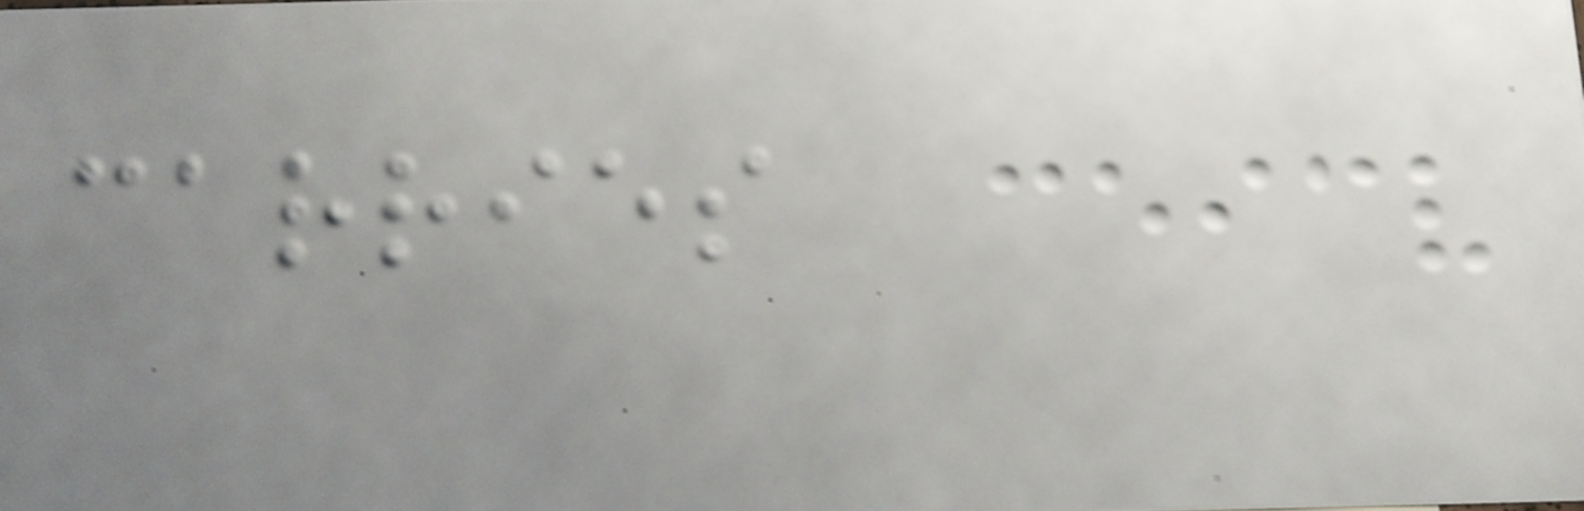carries
